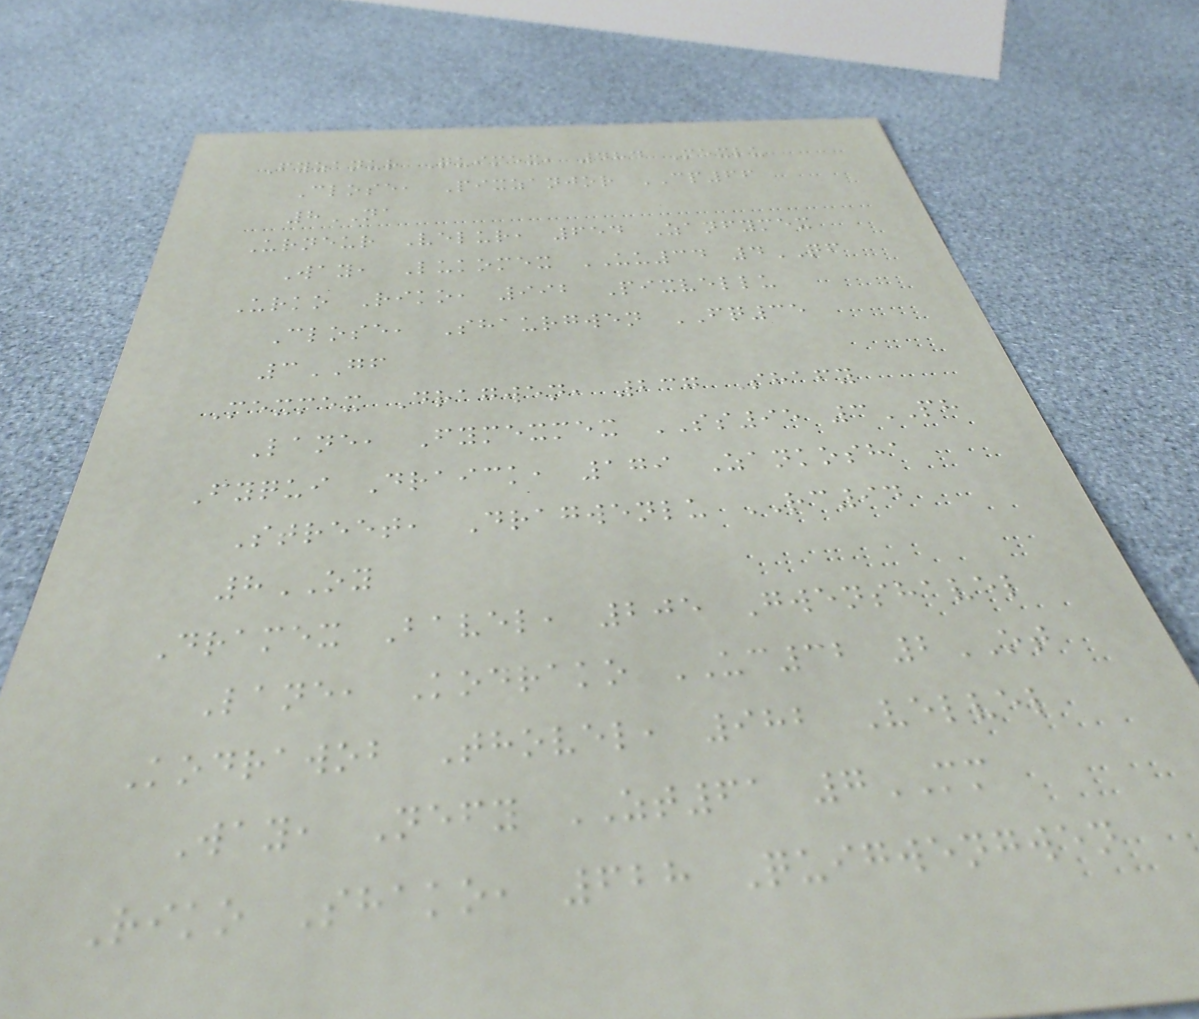Fyzanur Quimex, 484 Mexlu
Close, Pixzanjor CP66
8NA
Urneur Velur, 654 Zanfymex
Way, Lukomex UU34 4QF
Urko Riko, 992 Pixvellu
Close, Shaurgwen FQ35
3GF
Mexmex Dragwen, 237 Shafy
Lane, Fymexmex SS95 3PH
Fyqui Draick, 179 Zankosha
Street, Dragwenlu RC94
8OY
Dramex Bavel, 205 Gwenshavel
Lane, Kodrako UC32 2OT
Kodrawob Thovel, 982 Velvel
Way, Nefy ZT61 7MM
Riko Shako, 628 Quigwengwen
